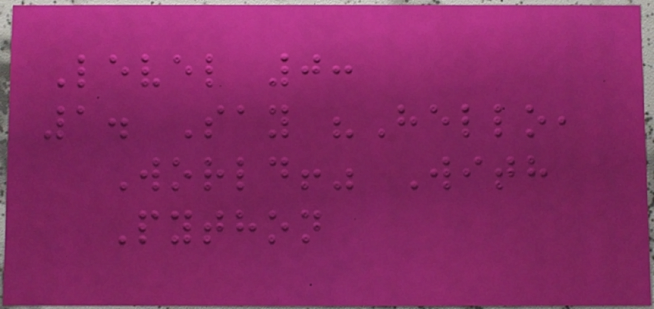Level 0:
1. Say "Hello,
World!" With
Python
